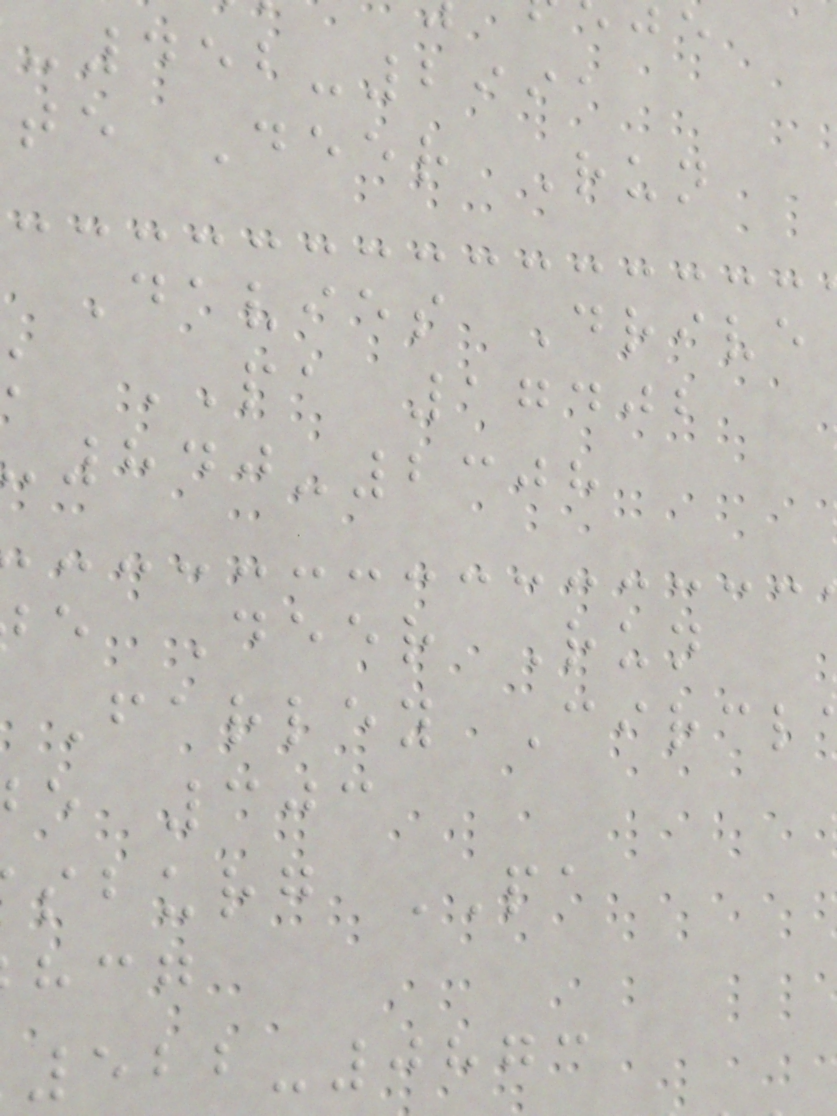-452-2991
te Deer Run
Davies Drive
k PA 17402
840-2308
e Deer Run
Farley Circl
e 303
sburg PA
522-0873
